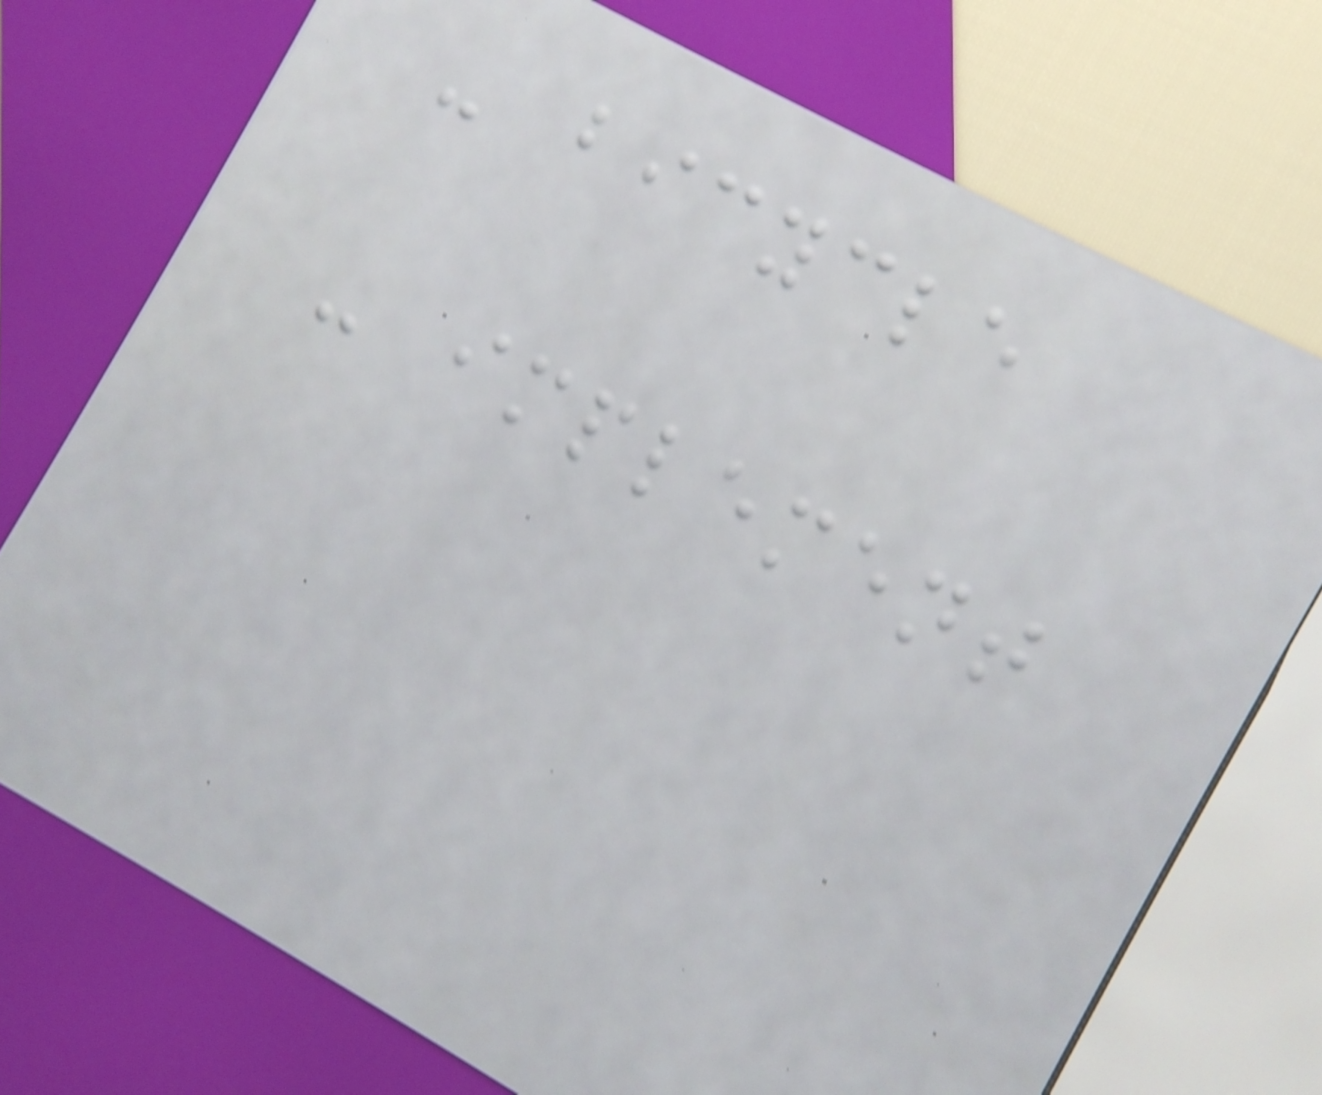- bicycle
- implement
